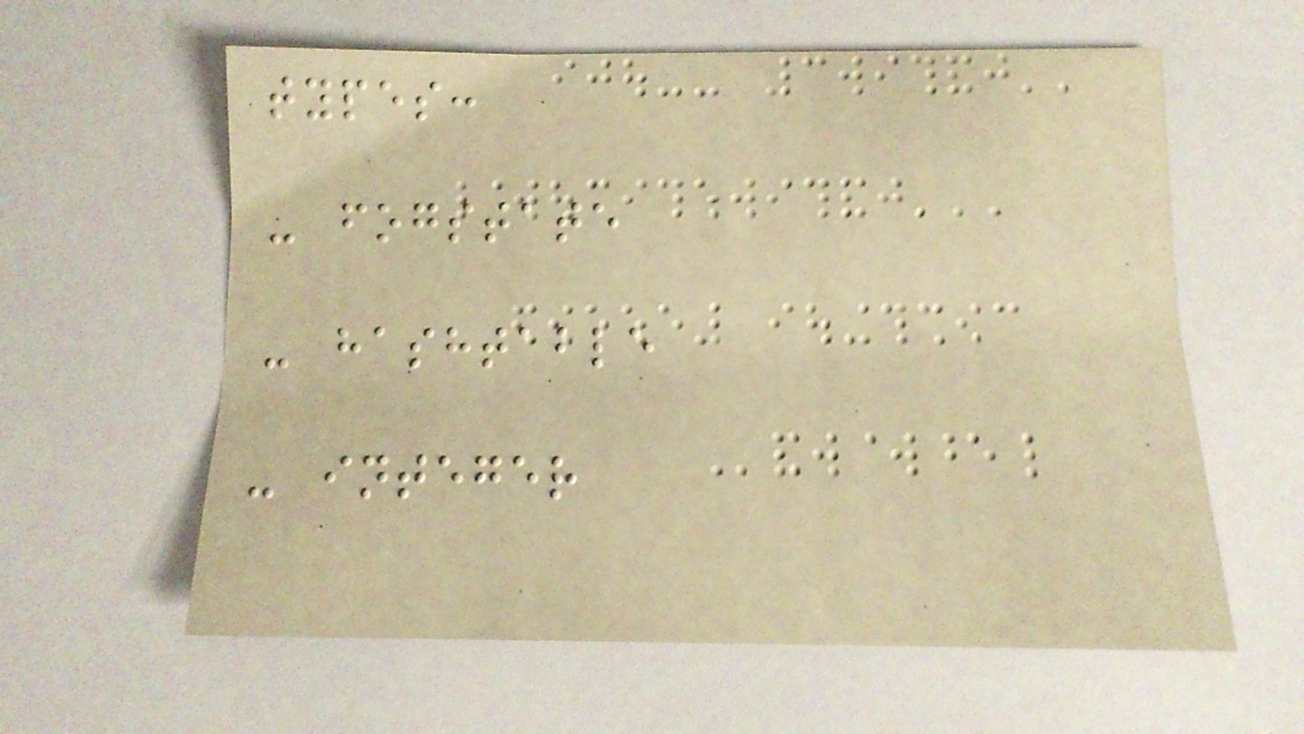types:
- fogstate
- hashtable
- integer
